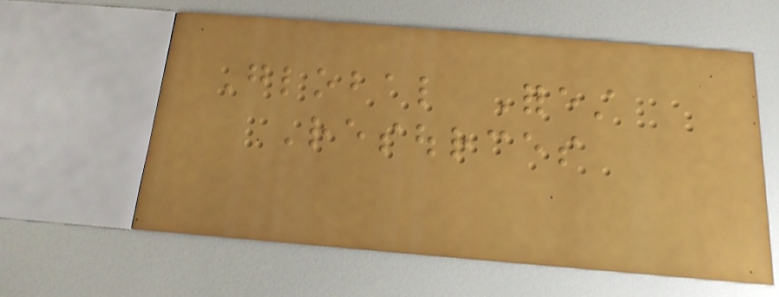Global Forest
Resources
